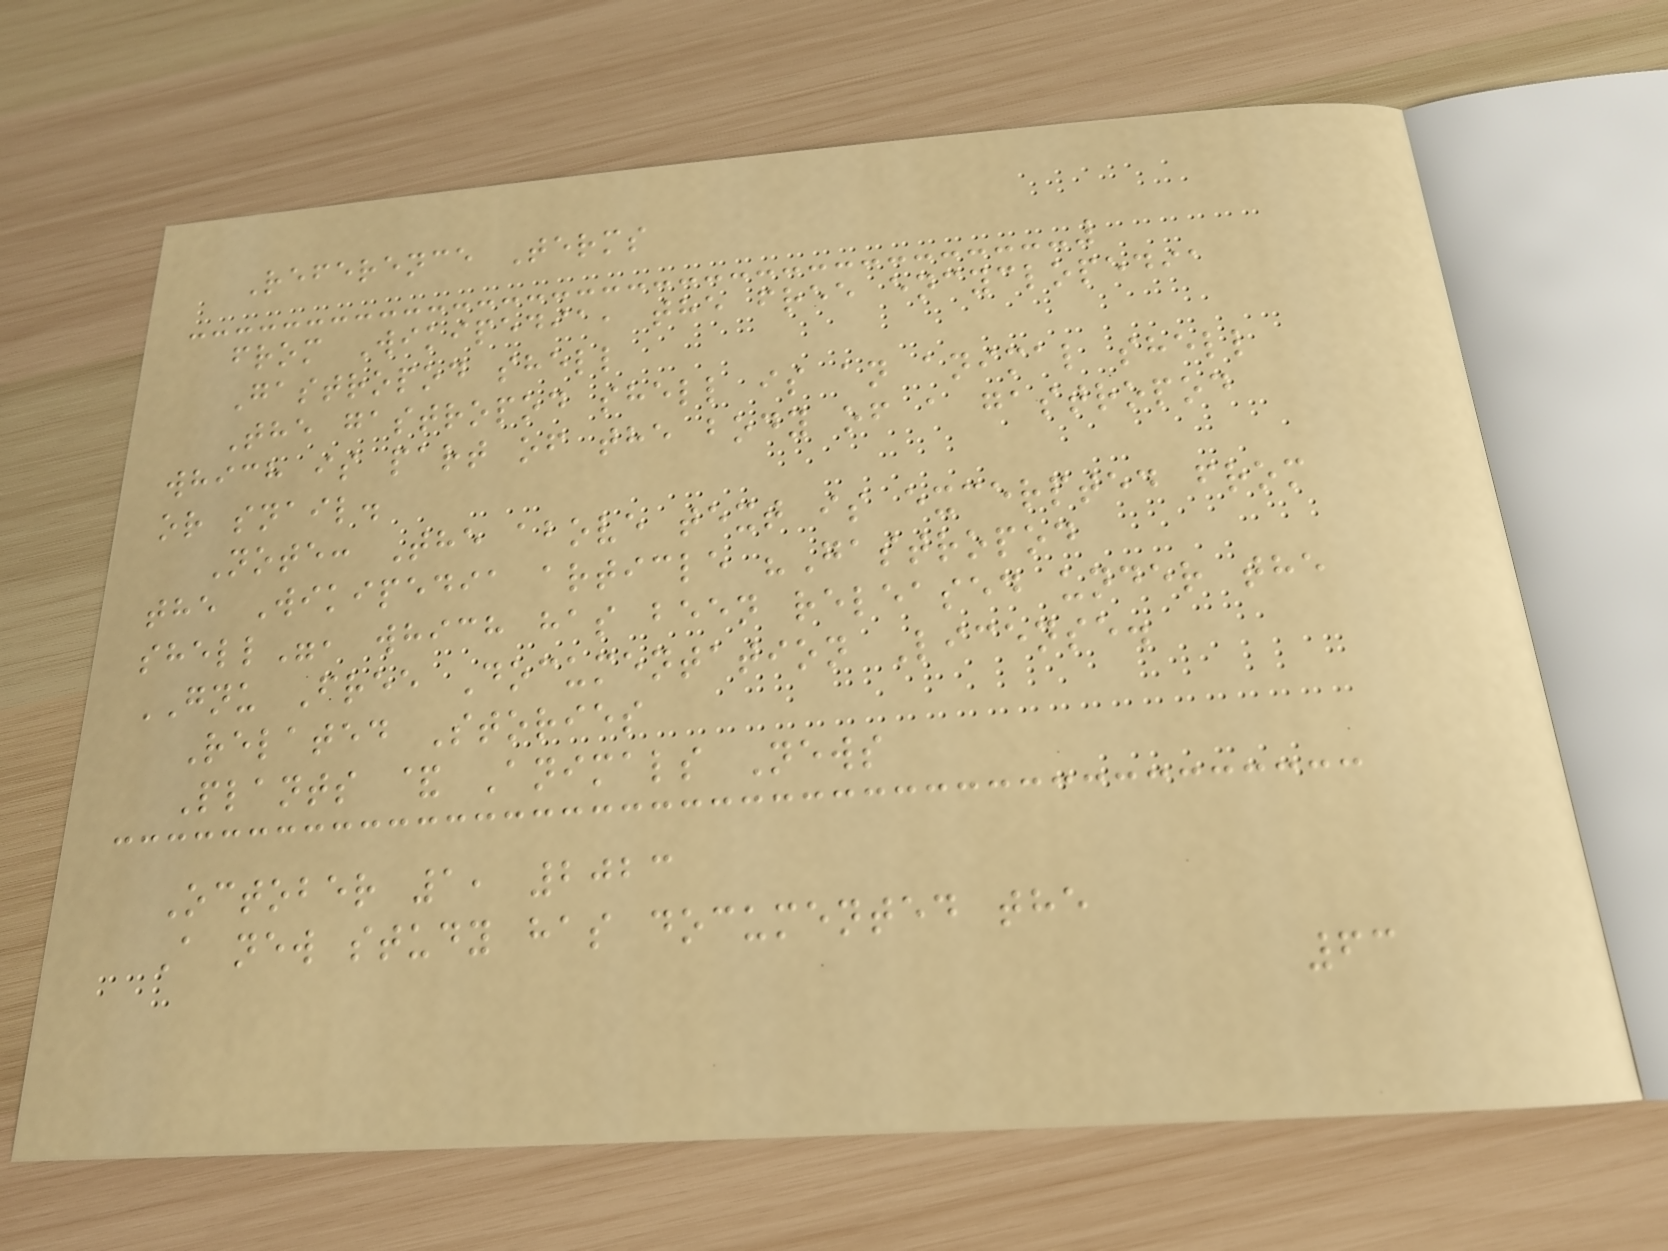Reference Terms
from Wikipedia, the free encyclopedia
Gastropod shell
The gastropod shell is an animal shell
which is part of the body of a gastropod
or snail.
Note: The above text is excerpted from
the Wikipedia article "Gastropod
shell", which has been released under the
GNU Free Documentation License.
Related Stories
Plants & Animals News
October 1, 2023
A new study has documented the
63
